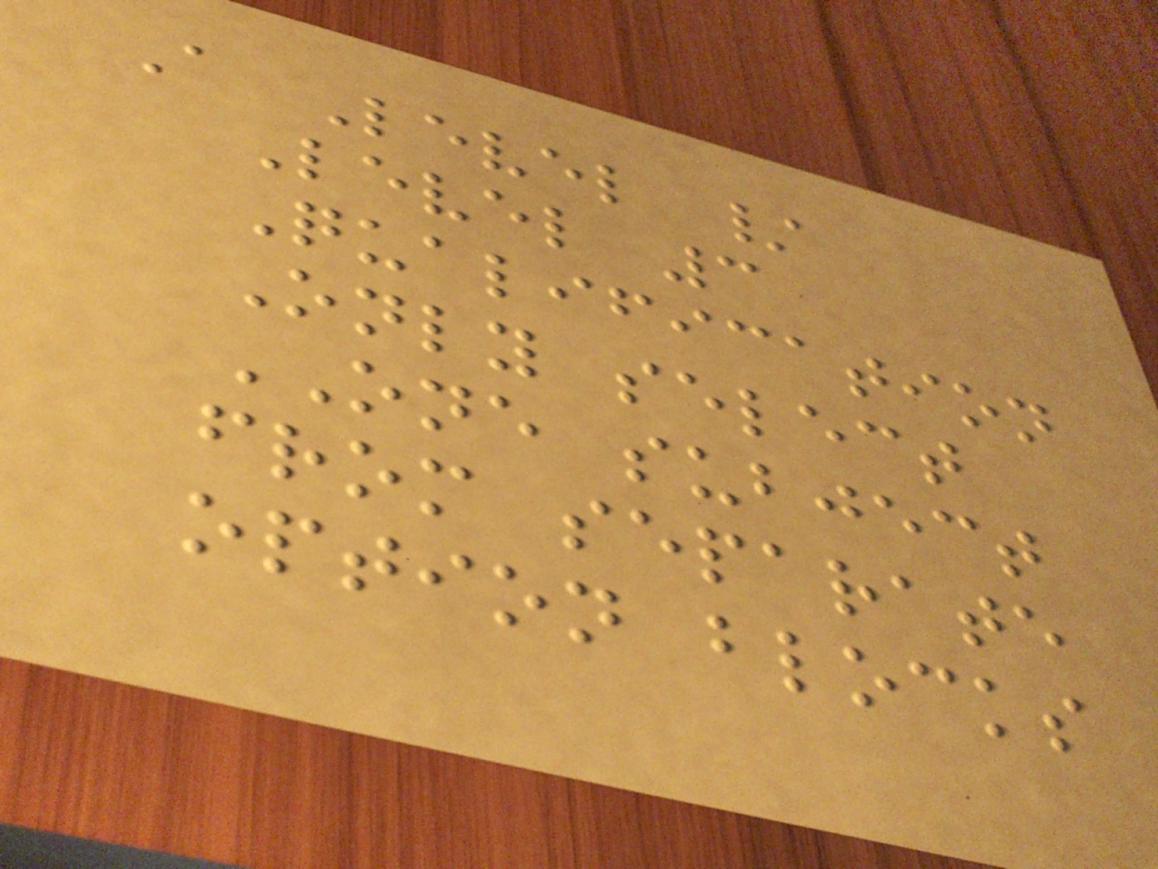A Level /
Level 3
Qualification
Only select
ONE subject
from separate
option blocks
